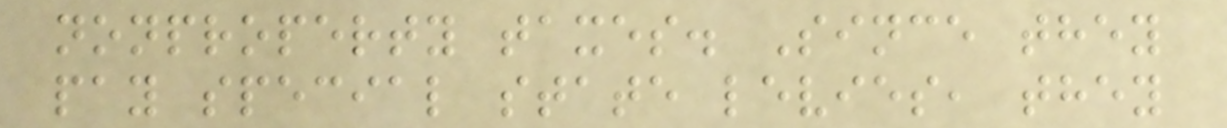nonproperty taxes. Since they
pay special state levies, they
